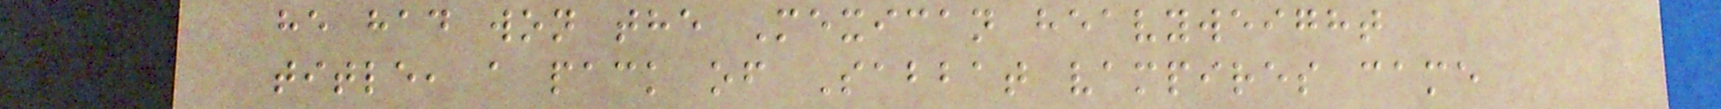he had won the Mexican heavyweight
title, a pack of Sabbat vampires came
